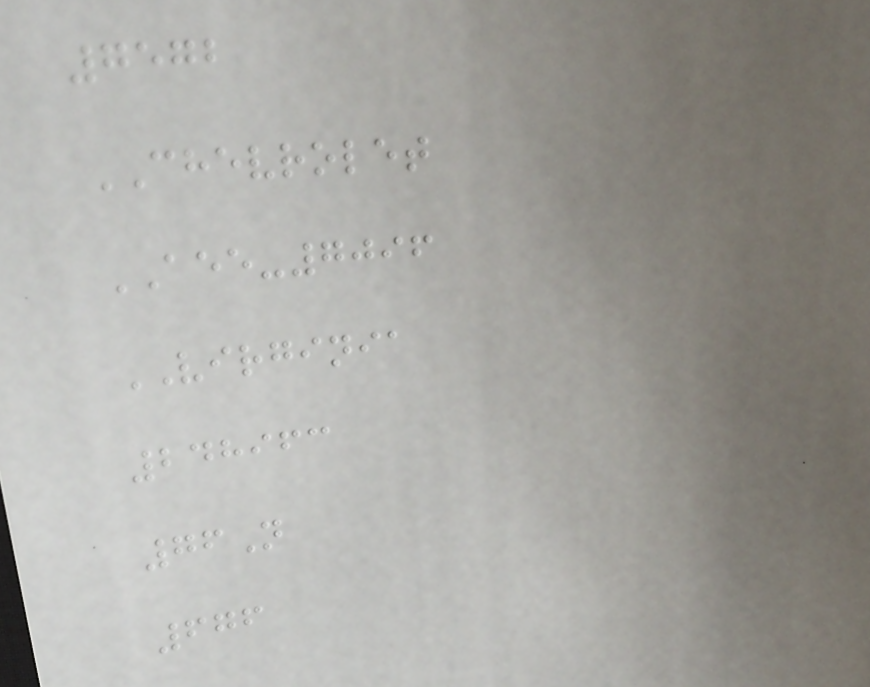7572
CHEVROLET
AEE-7096
VIRGINIA
248963
76N
676
